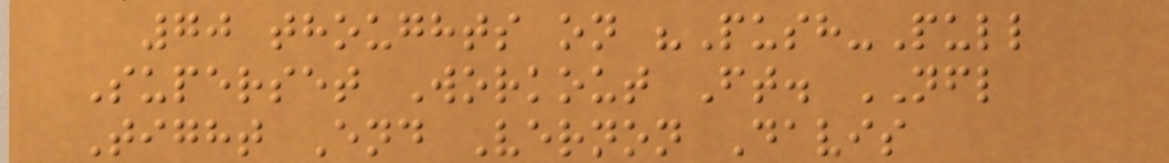70 thoughts on "Push-Pull
Superset Workout Ft. NFL
Tight End Vernon Davis
